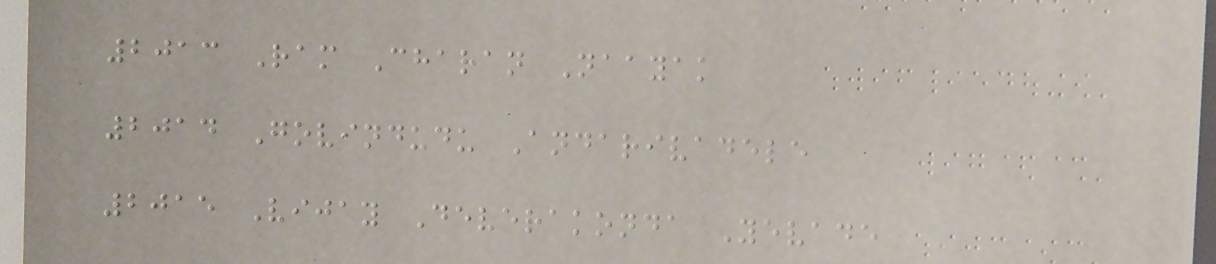2013 Ram Charan Naayak
2014 Govindudu Andarivadele
2015 Vijay Deverakonda Yevade
